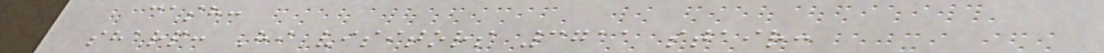cash:
sharp: Hi visitors 3711 stair:
